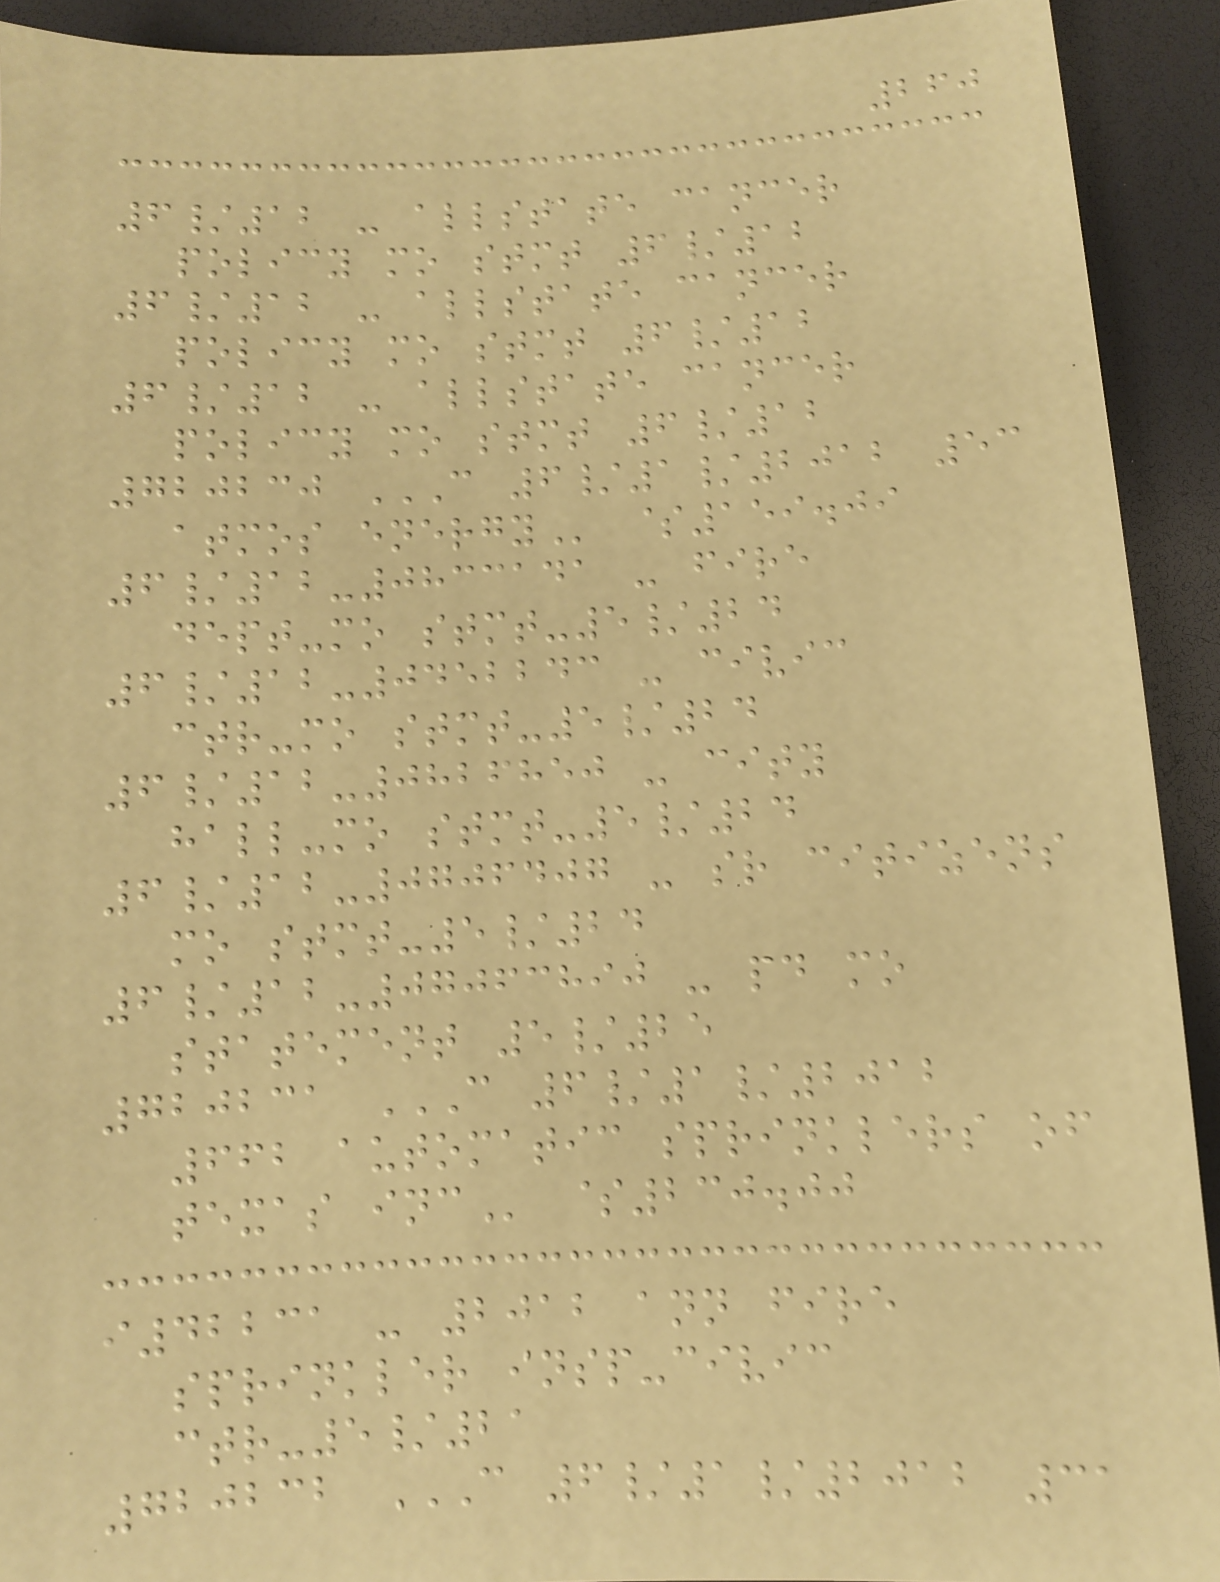260
6/12 - allstate cancer
policy mo stmt 6/12
6/12 - allstate cancer
policy mo stmt 6/12
6/12 - allstate cancer
policy mo stmt 6/12
720230 C 6/1/2012 53
ATMOS ENERGY $159.09
6/12-0833141 - fire
dept-mo stmt-5/24
6/12-0452243 - civic
ctr-mo stmt-5/24
6/12-0826850 - city
hall-mo stmt-5/24
6/12-0706407 - sr citizens
mo stmt-5/24
6/12-07063890 - pd mo
statement 5/25
720231 C 6/1/2012
662 AUTOMATIC SPRINKLERS OF
TEXAS INC $230.00
i42231 - 2012 ann fire
sprinkler insp-civic
ctr-5/21
720232 C 6/1/2012 31
